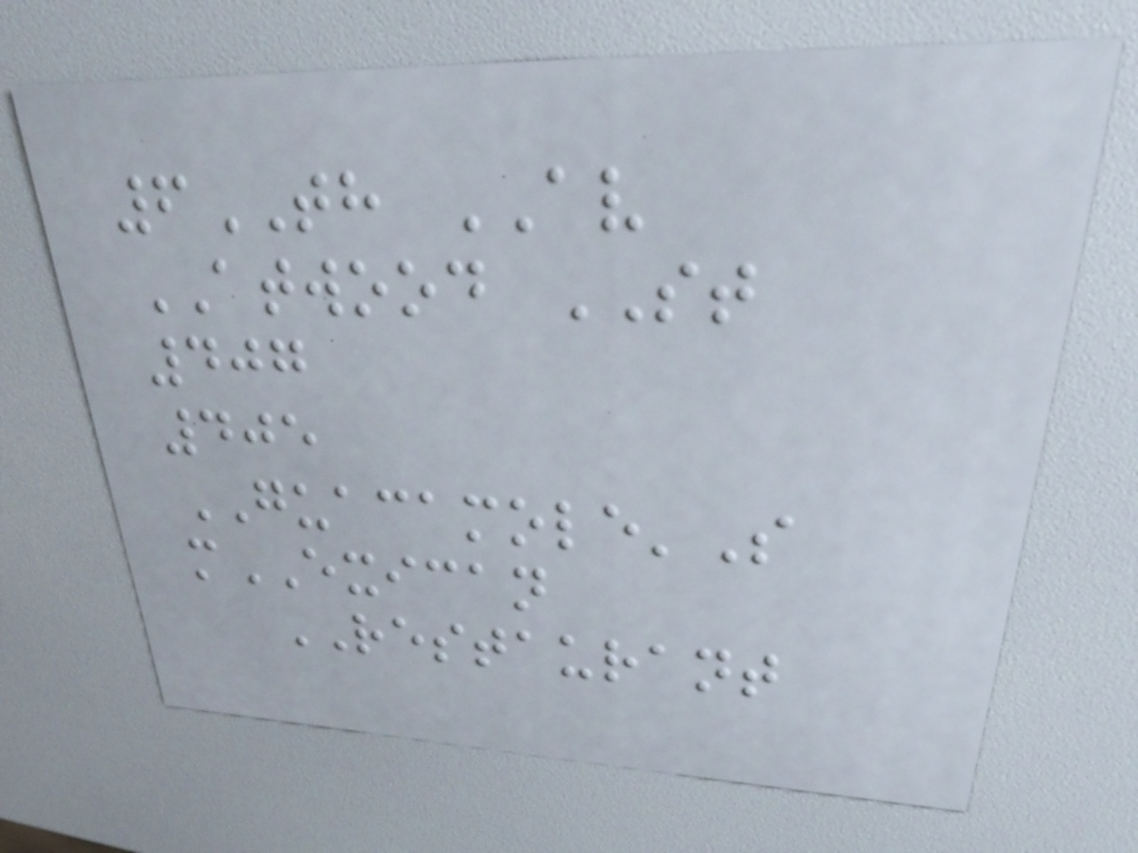6TH AV
ATWOOD ST
407
405
GUACAMOLE'S
mEXICAN
RESTAURANT
